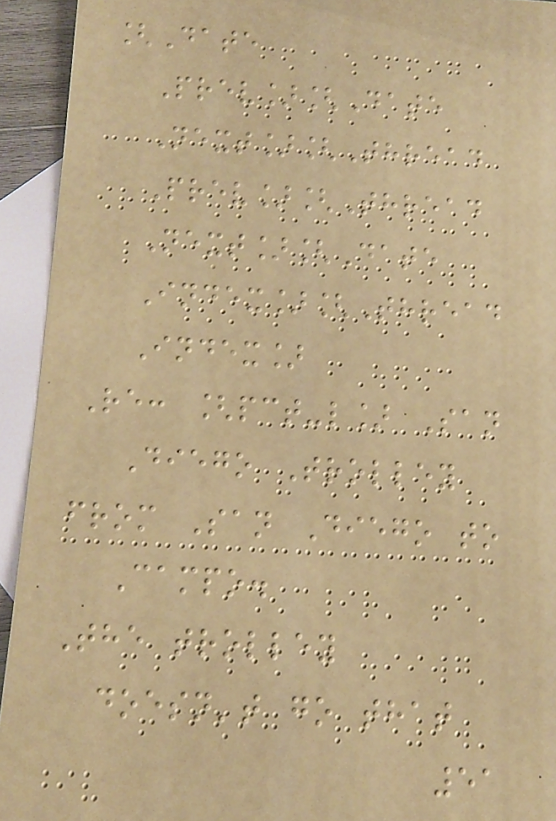[Date
Prev][Date
Next][Thread
Prev][Thread
Next][Date
Index][Thread
Index]
Re: [pct-l] San
Diego Trolley
from San Diego to
Campo.
The trolley
doesn't go that
51
